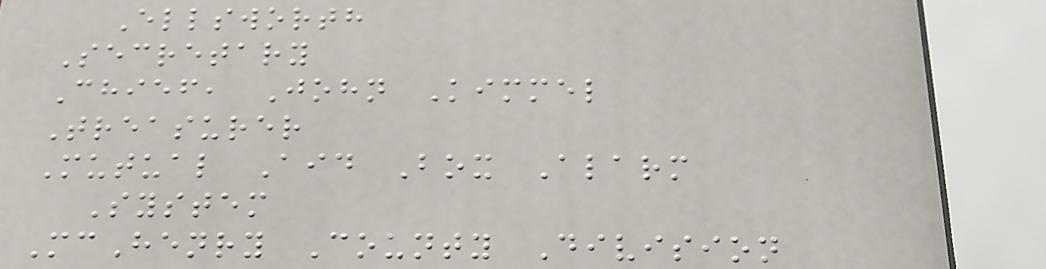Ellsworth
Secretary
Chief, John Kimmel
Treasurer
Mutual Aid Box Alarm
System
McHenry County Division
